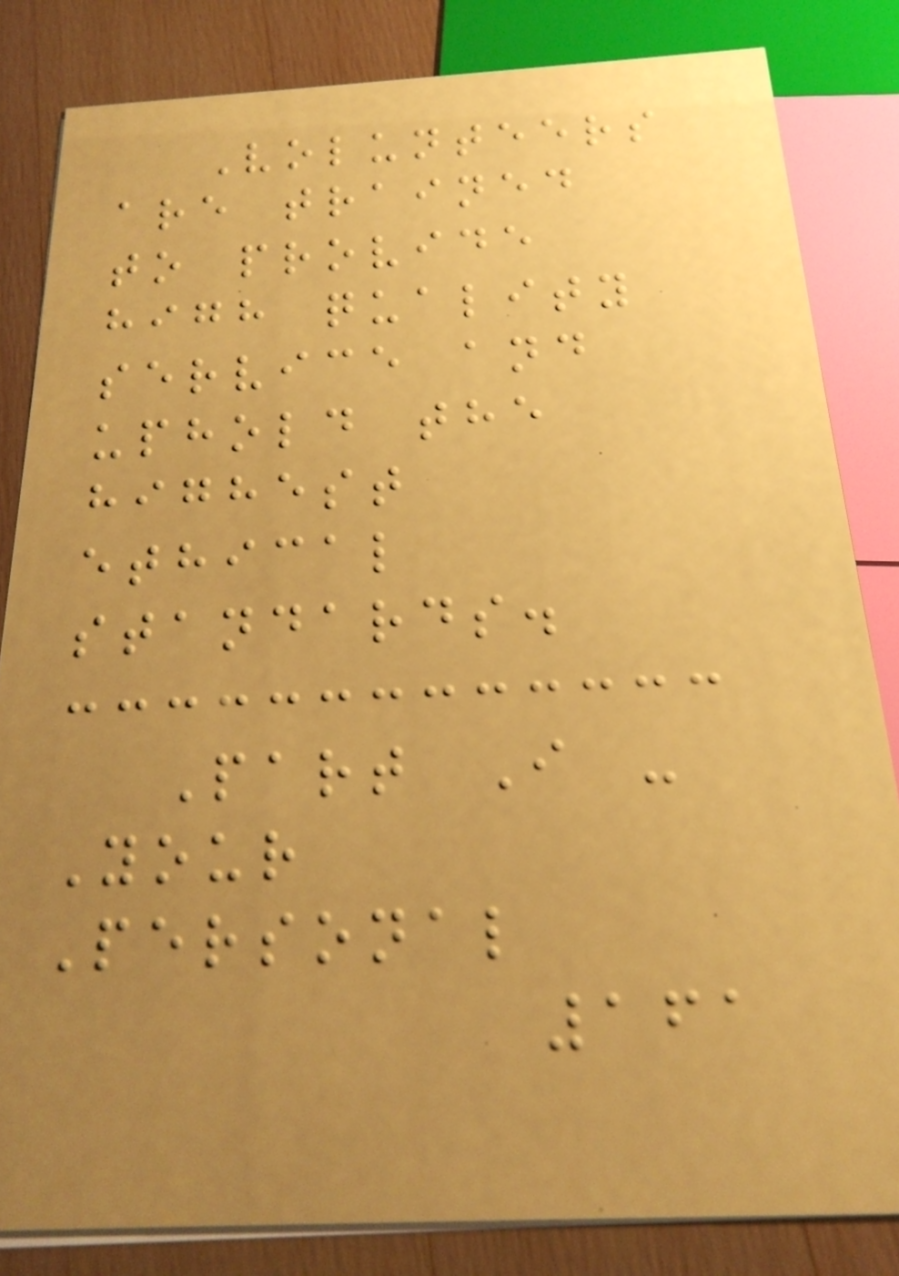Volunteers
are trained
to provide
high quality
service and
uphold the
highest
ethical
standards.
Part I -
Your
Personal
161
